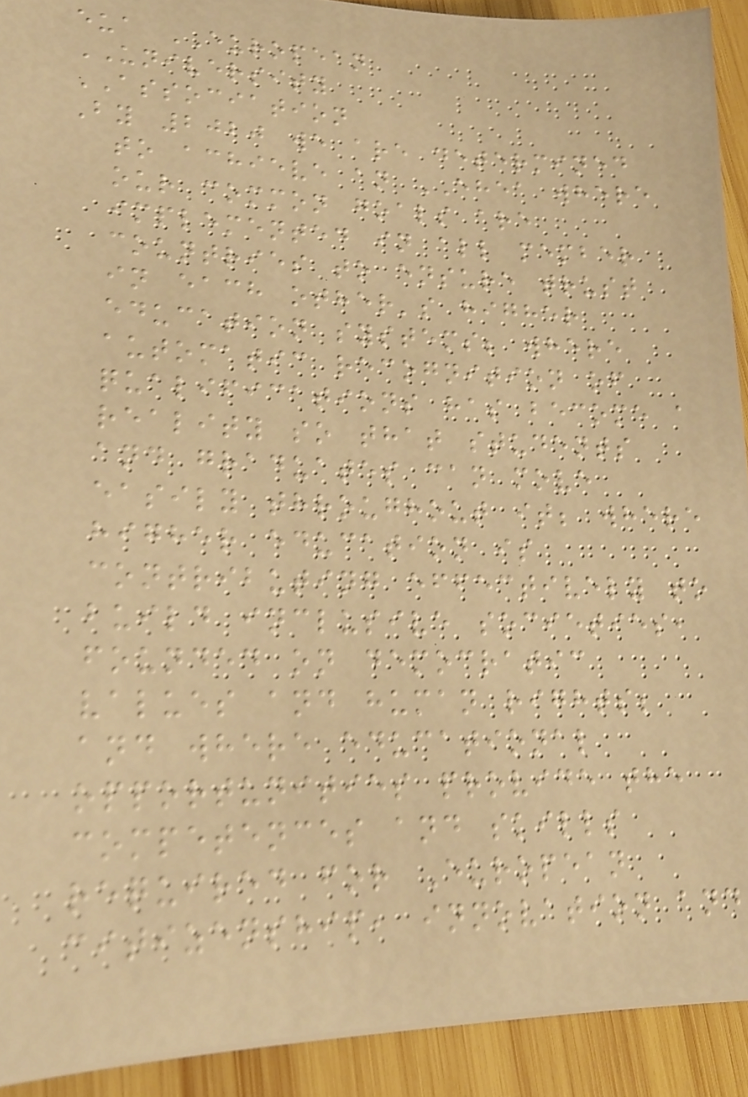eua EUROPEAN
UNIVERSITY
ASSOCIATION
By 2020 we are determined
to achieve an EHEA where
our common goals are
implemented in all member
countries to ensure trust
in each other's higher
education systems; where
automatic recognition of
qualifications has become a
reality so that students
and graduates can move
easily throughout it; where
higher education is
contributing effectively to
build inclusive societies,
founded on democratic
values and human rights;
and where educational
opportunities provide the
competences and skills
required for European
citizenship, innovation and
